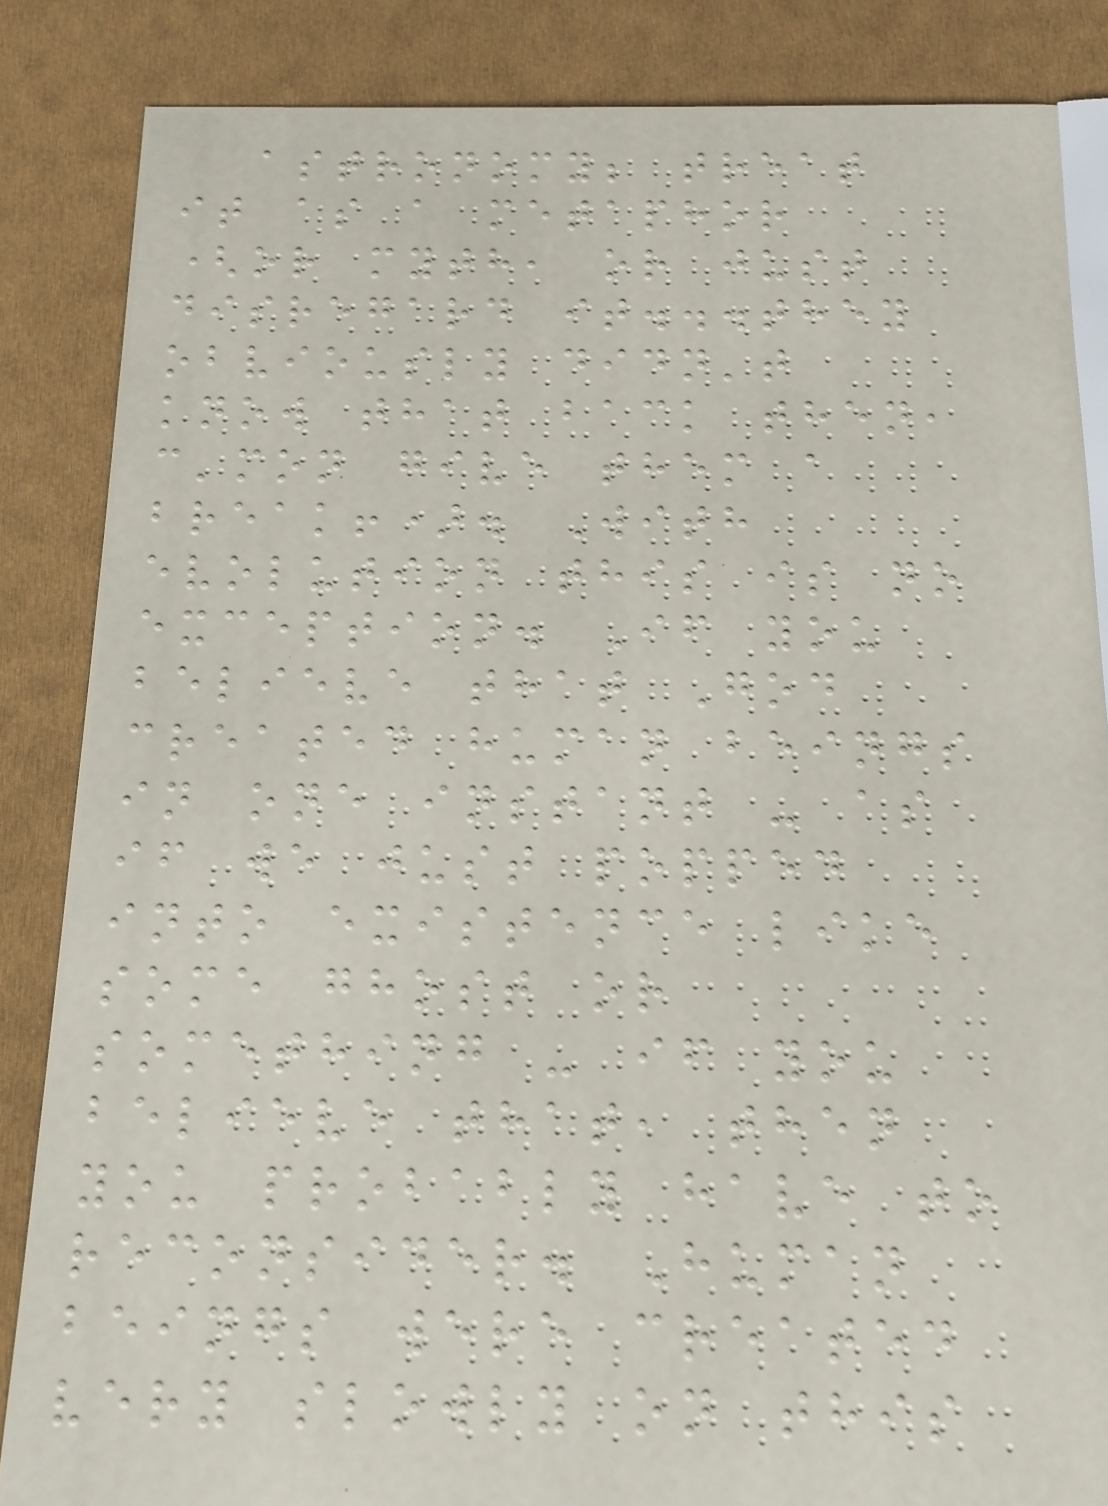astronomy; treat
it as a metaphor
(or myth, or just
disregard it...they
obviously didn't
know that back then,
c'mon give them a
break!). With
evolution this is no
exception. If you
believe that God
created human beings
in one instant - as
if we just popped
into existence like
some ghost or
something - if you
believe that, then
you probably have to
reconsider. Human
beings were created
very slowly on this
